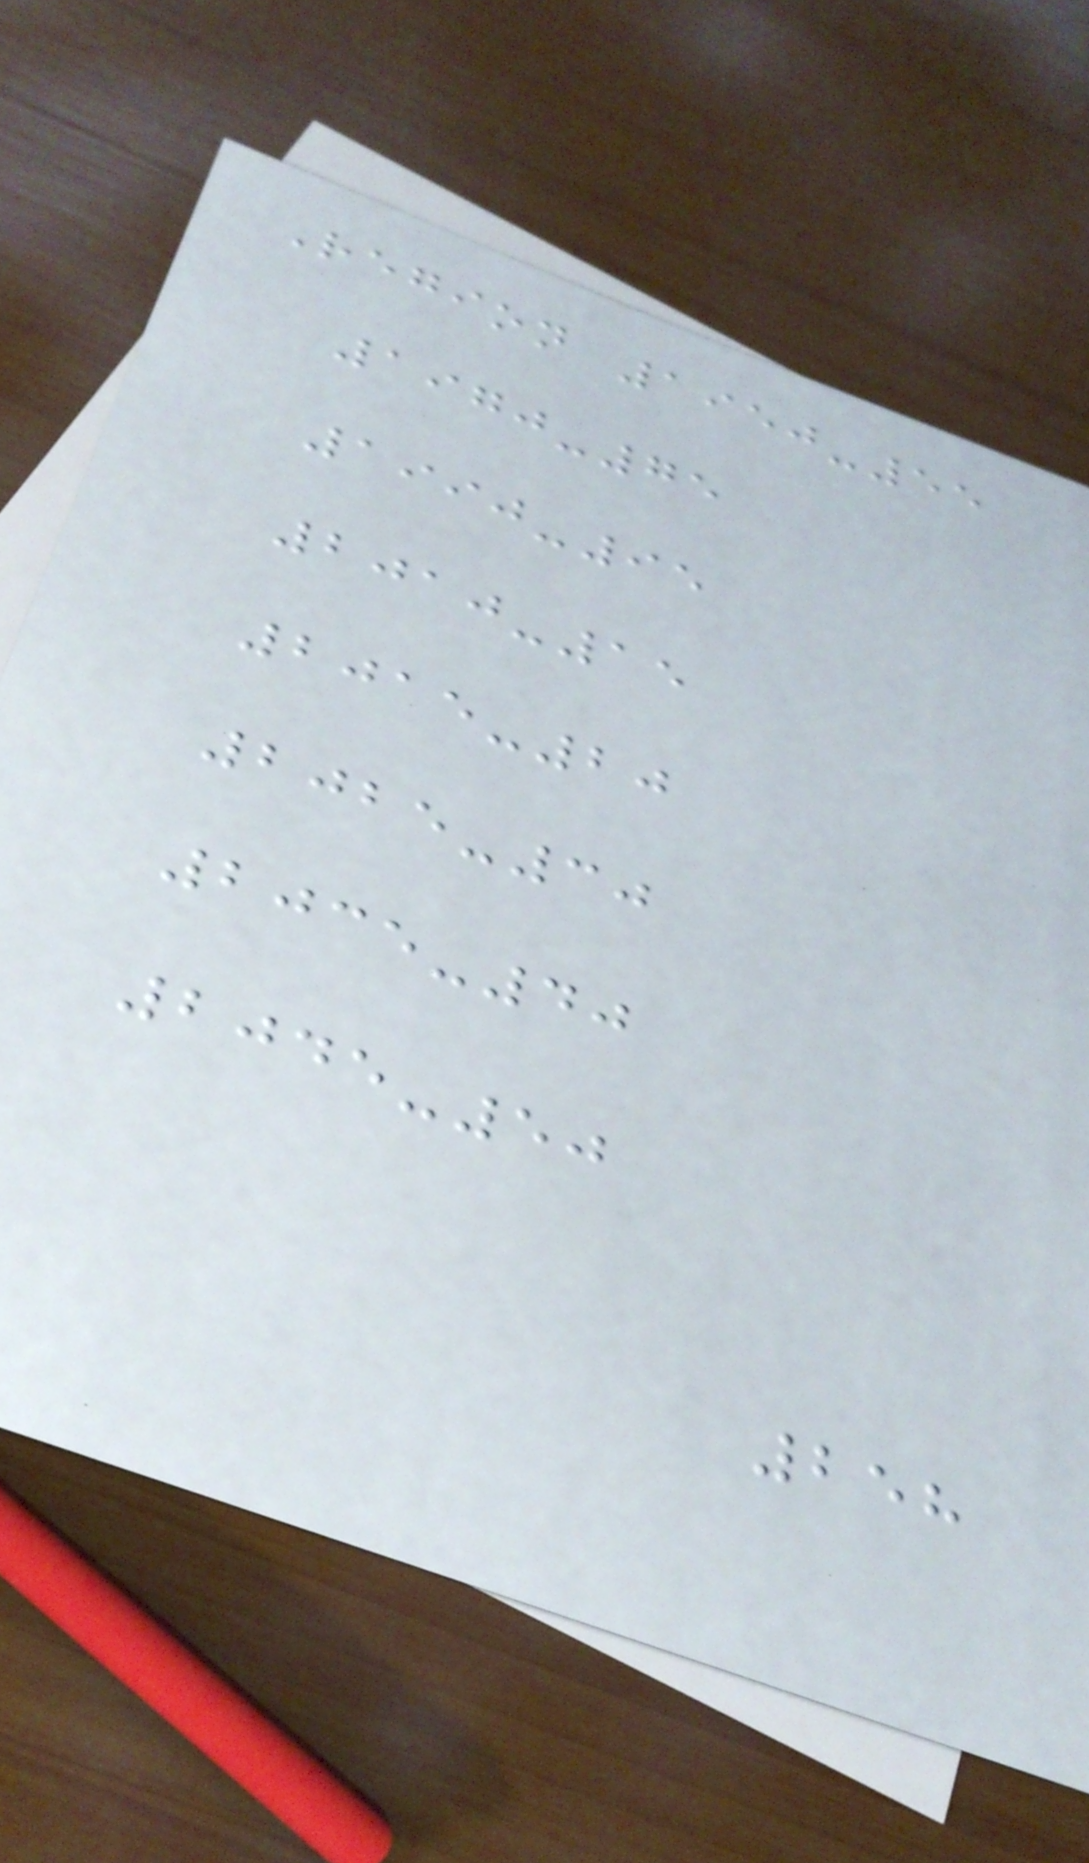Region 1950-55
1970-75
1990-95
2010-15
2015-20
2025-30
2035-40
2045-50
258
